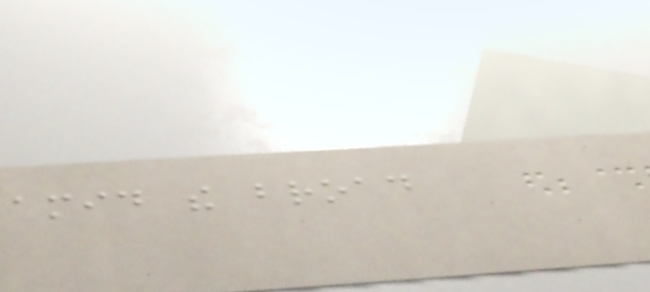amid the broad
